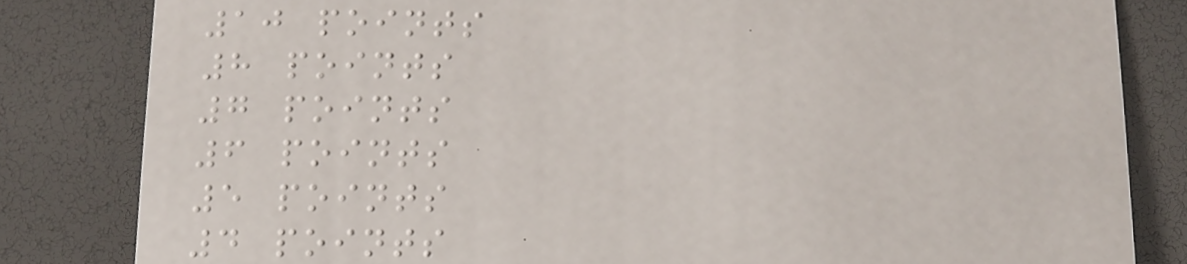10 points
8 points
7 points
6 points
5 points
4 points
